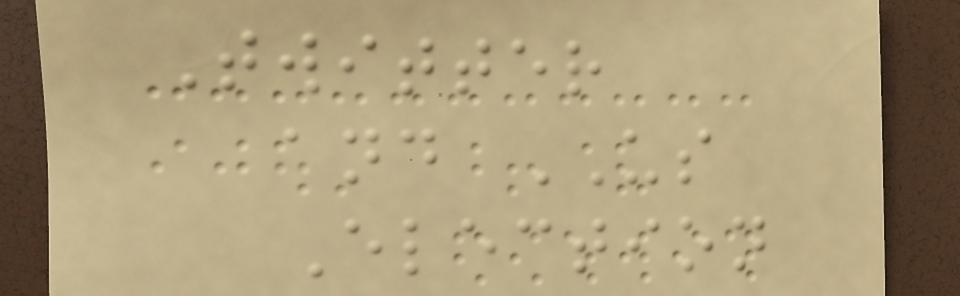Twitter
and US
Election
